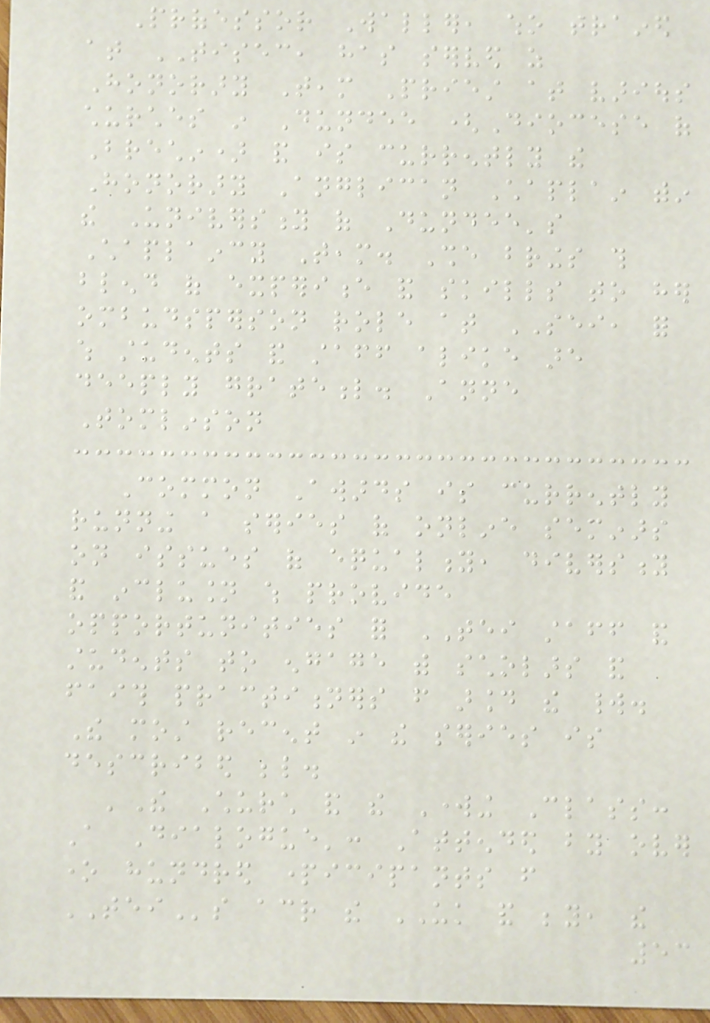Professor Waller, who trained
at TISEC, has served as
Honorary Team Priest at various
churches in Dundee (Diocese of
Brechin) and is currently the
Honorary Anglican Chaplain within
the University of Dundee's
Chaplaincy Team. She brings this
blend of experience and skills to her
ombudsperson role at SEI, for
which students and staff alike are
deeply grateful. Anne
Tomlinson
Common Awards is currently
running a series of online seminars
on issues of equality, diversity
and inclusion which provide
opportunities for TEI staff and
students to engage with scholars and
faith practitioners from around the world.
The most recent in the series is
described below.
'The Church and the Working Class:
A Dialogue': Attended by over
one hundred participants from
TEIs across the UK and beyond, the
53
